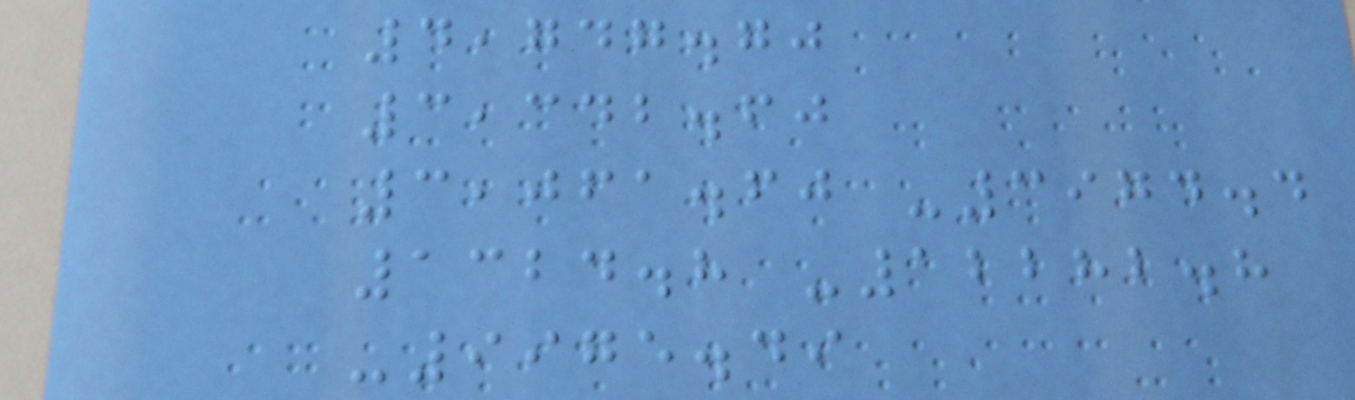4,747.70
3,342.60
3,061.60 -3974.4
1324.8 -12282.8
-9975.49
